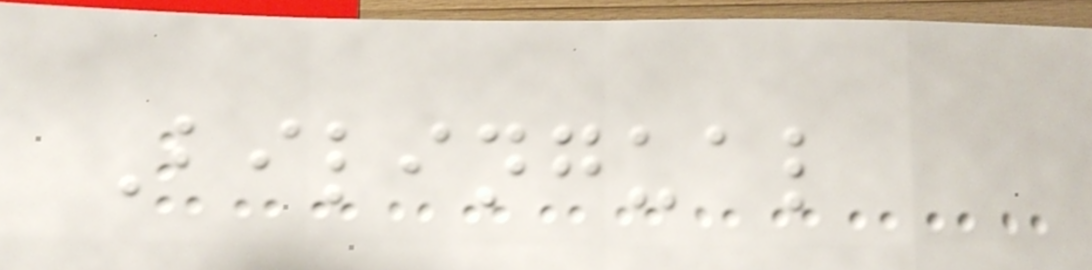Bilingual
